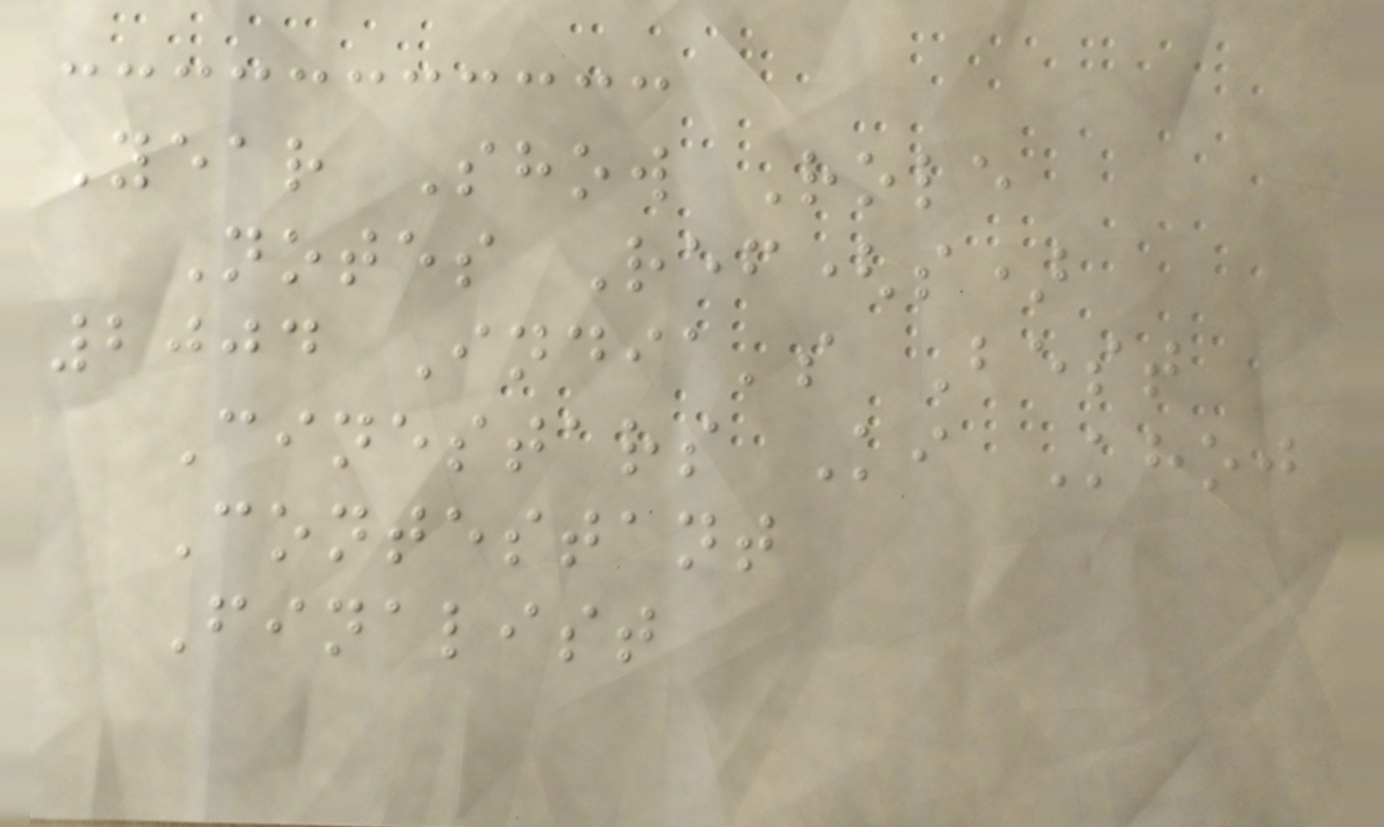Year Show Role
Notes Ref(s)
2004 India's Best
Cinestars Ki Khoj
Contestant
Finalist
